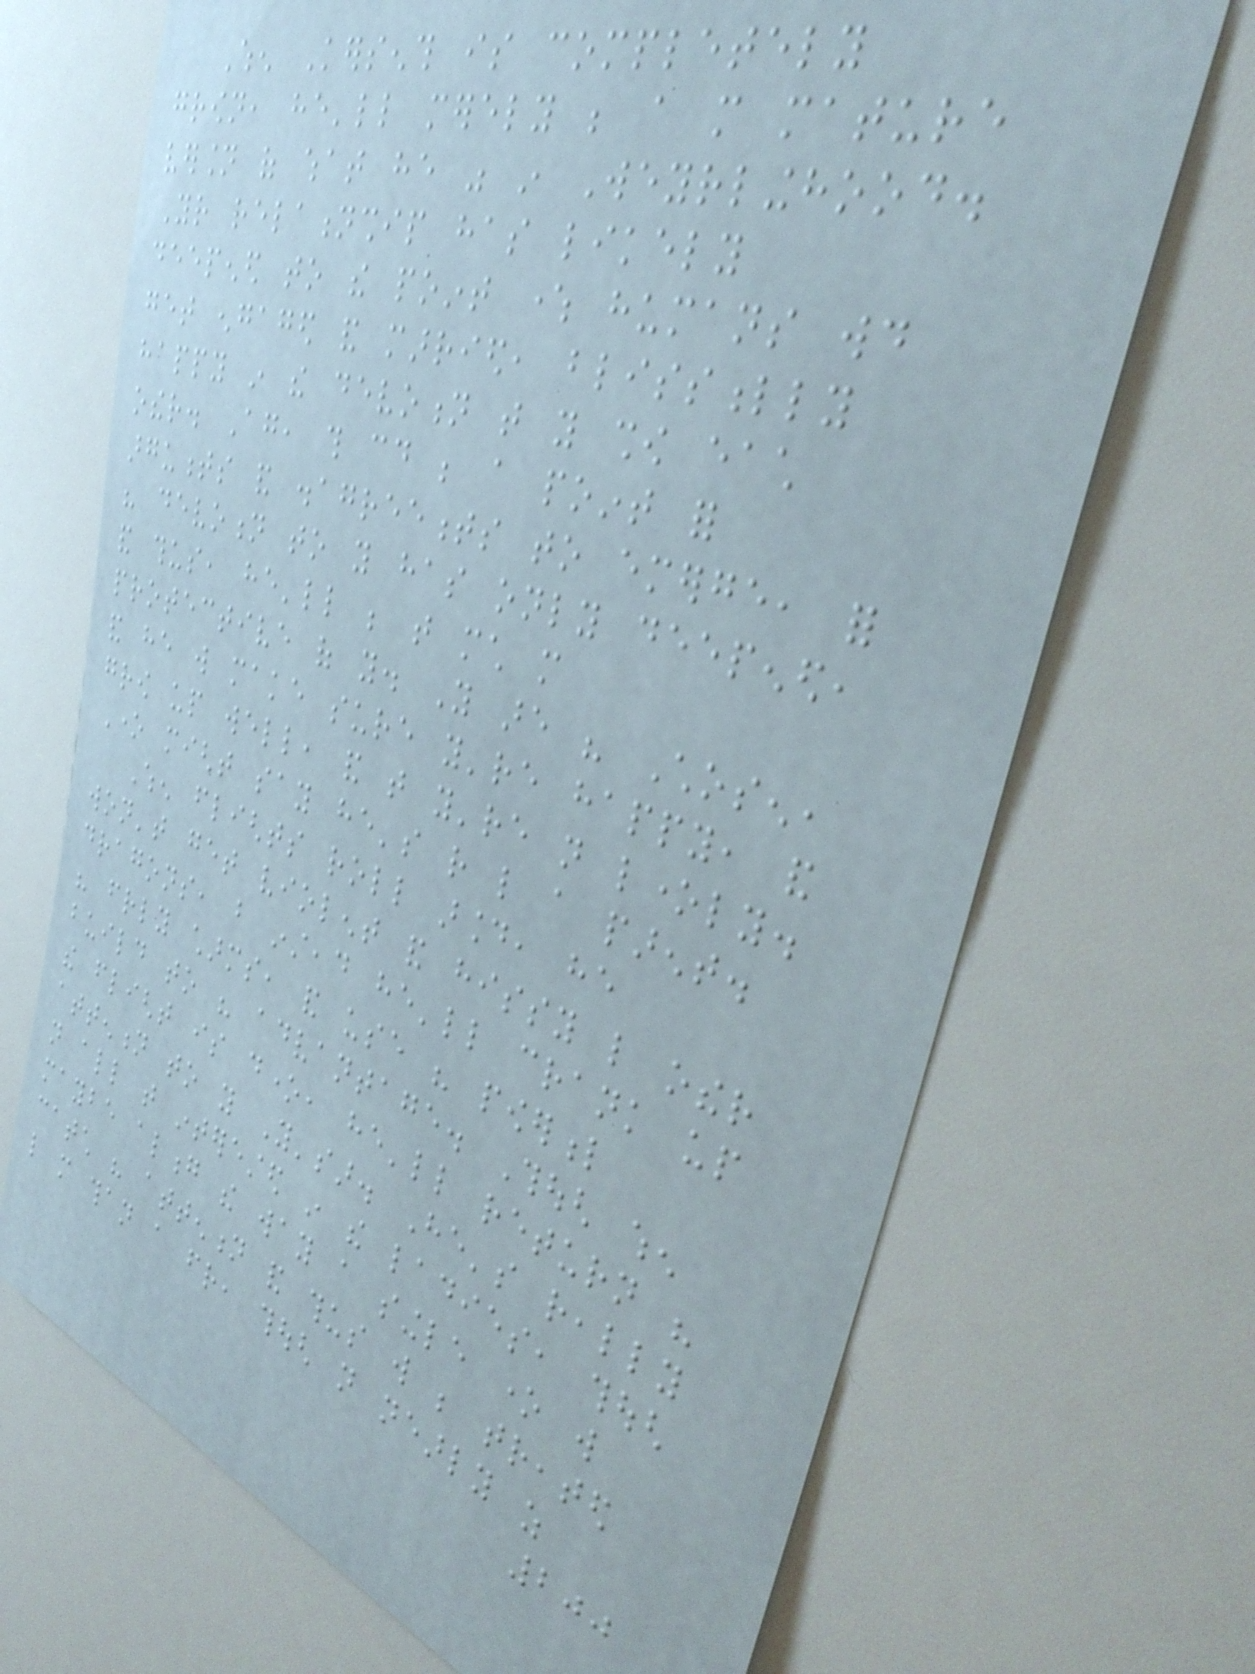When Kersenth is completely
grown, he'll merely be a more mature
version of what he was in Weyrlinghood.
Your relationship has likely
deepened to the point where humans would
get engaged and married, blissfully
happy in the devotion that you show each
other. Again, this could be a point for
arguments and disagreements to emerge, for
his devotion to you has only deepened,
and thus, he'll be that much more
protective of you. You are his Chosen,
and he will make sure you're happy, and
grow up well, and that you're not lonely.
One might say he's rather like a parent.
When flights roll around, he
won't get violent and hissy like other
dragons, but instead he'll crank up
his friendly charms, and use his powerful
build to his advantage. Though when
the flight is done, he'll return his
attention to you Y'sar. He's really
not all that interested in the ladies, though
maybe along the way a single one will
catch his attention and thus will be treated
like more than a friend, though not nearly as
200
